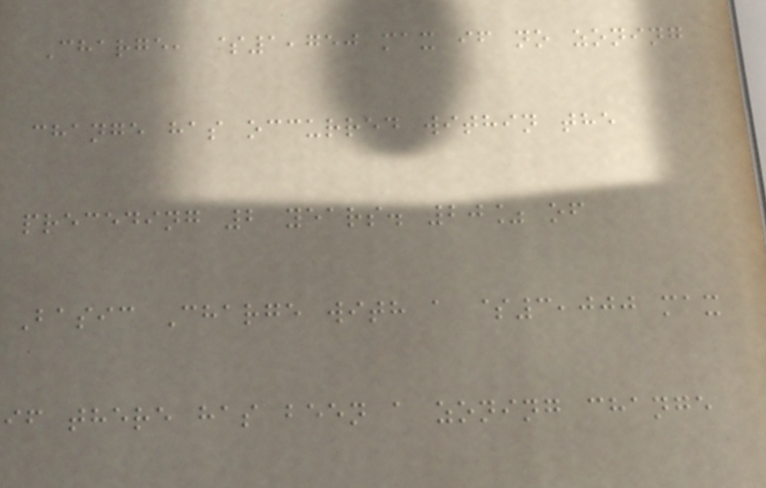Charge, $1,750 max if no zoning
change has occurred within the
preceding 2 years. 20% of
Basic Charge with a $3,000 max
if there has been a zoning change
